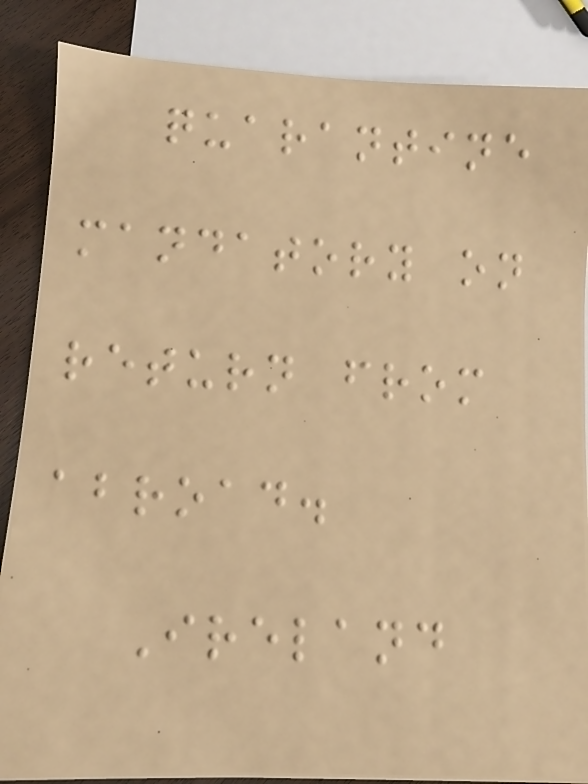quarantine
mandatory on
return from
abroad.
Ireland
